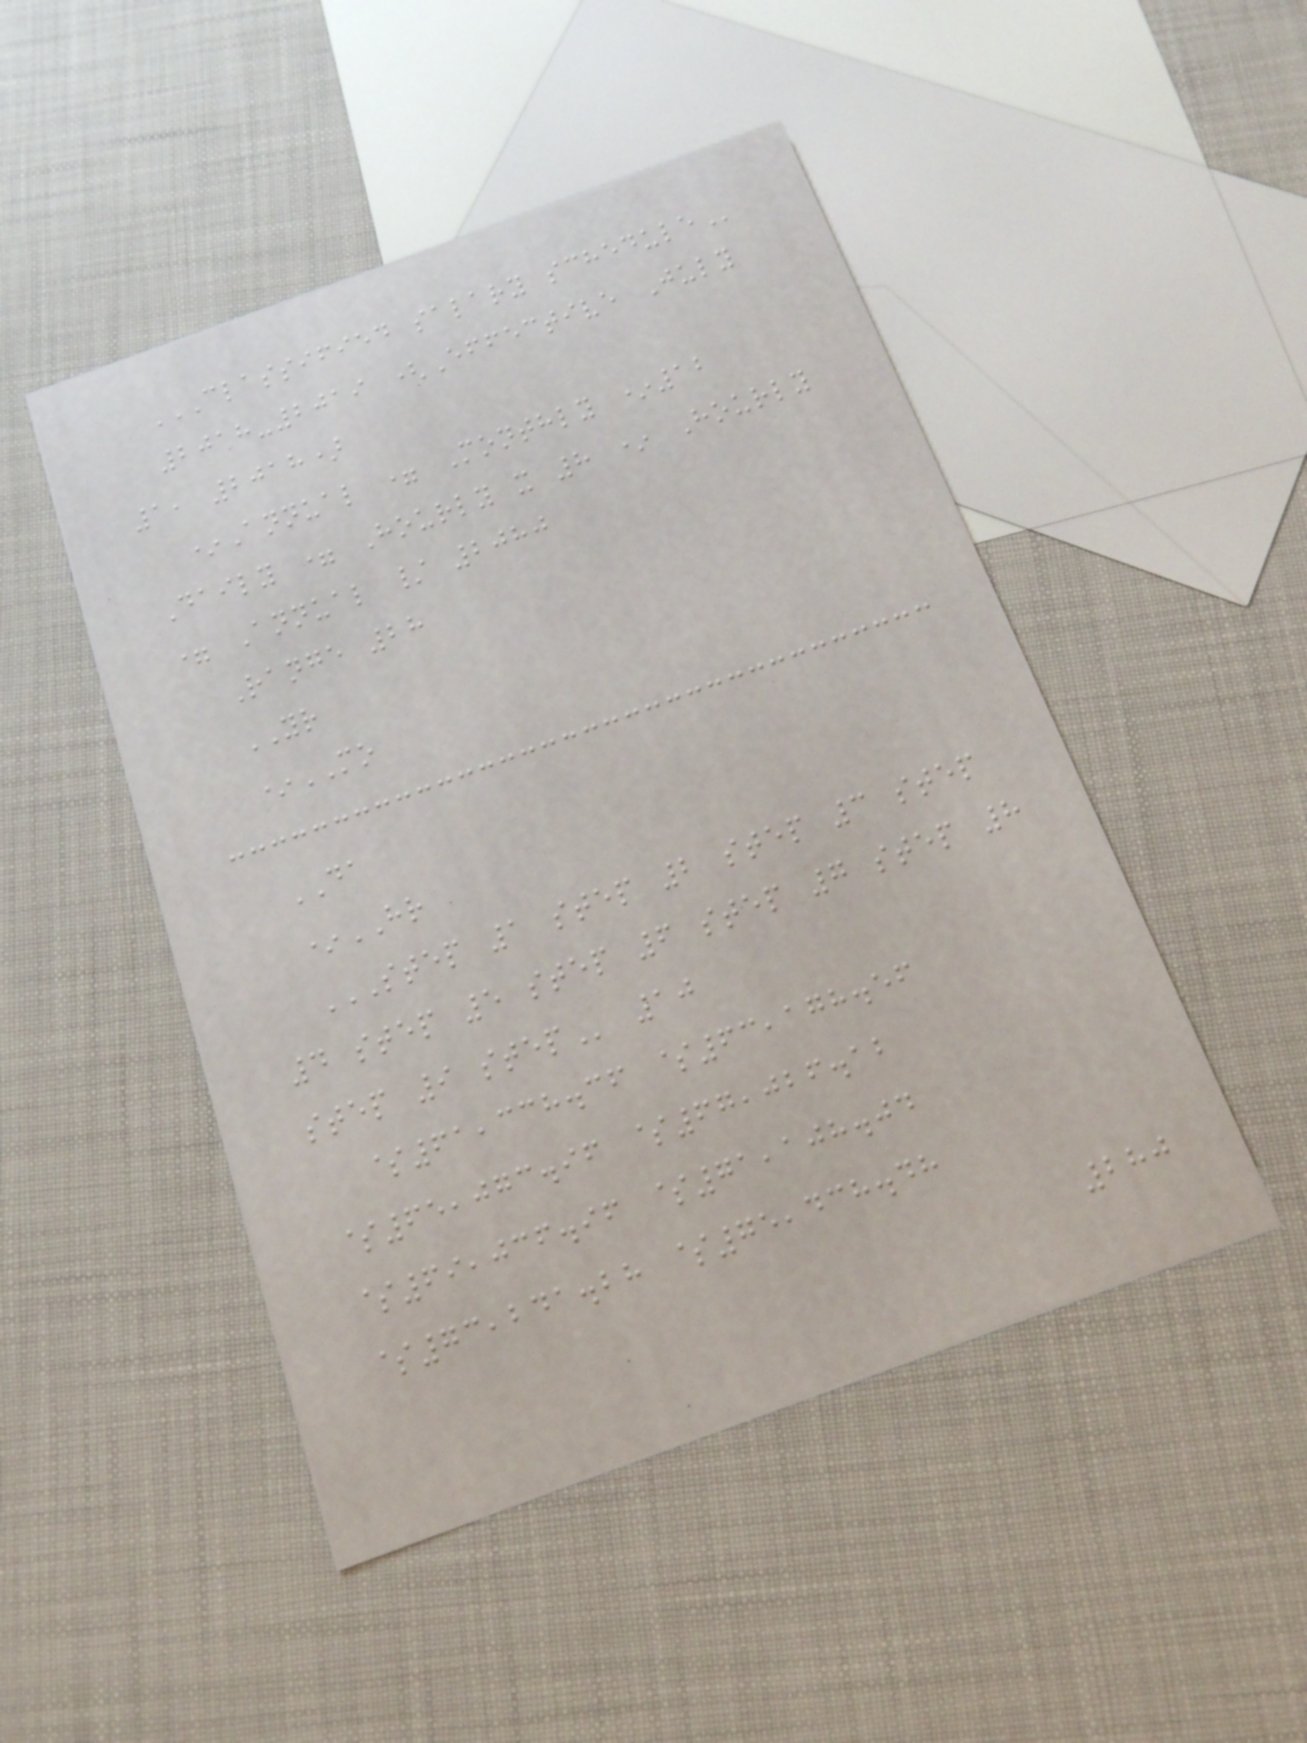CLASSIFIED SALARY SCHEDULE
2018-2019 (Effective July
1, 2018)
*Annual = Monthly *12
Daily = Hourly x 8 * Hourly
= Annual / 2080
Range 28
YR
*MO
DA
*HR
STEP 1 STEP 2 STEP 3 STEP
4 STEP 5 STEP 6 STEP 7 STEP 8
STEP 9 STEP 10
$61,338.36 $63,178.56
$65,073.96 $67,026.12
$69,036.96 $71,108.04
$73,241.28 $75,438.48
280
